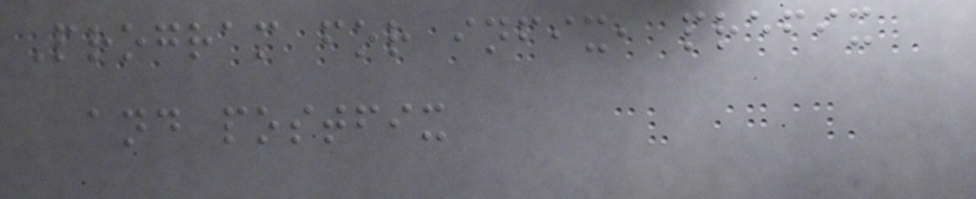Program for infix, prefix
and postfix
